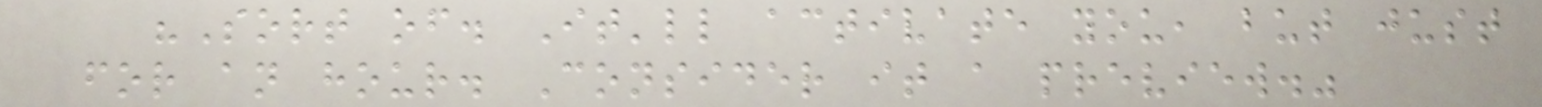"Sort of. It'll activate you, but just
for an hour. Consider it a preview."
